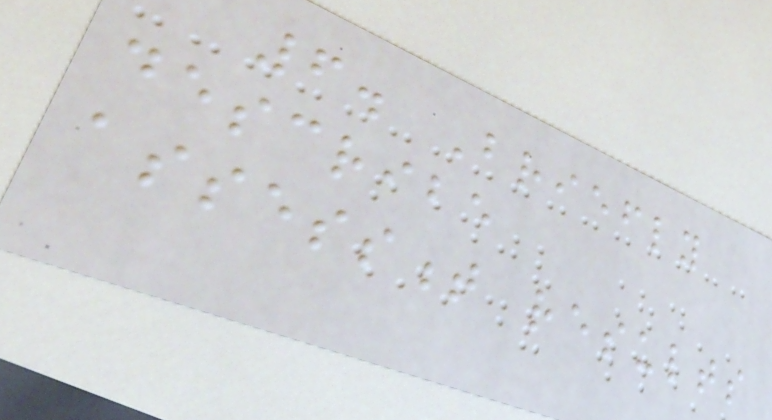6. Briefly
describe
assessment results
